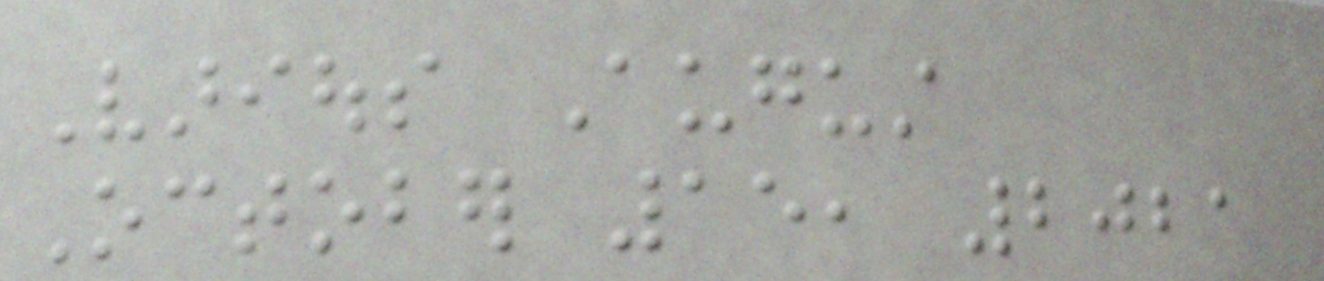Various August
October 15, 2021
